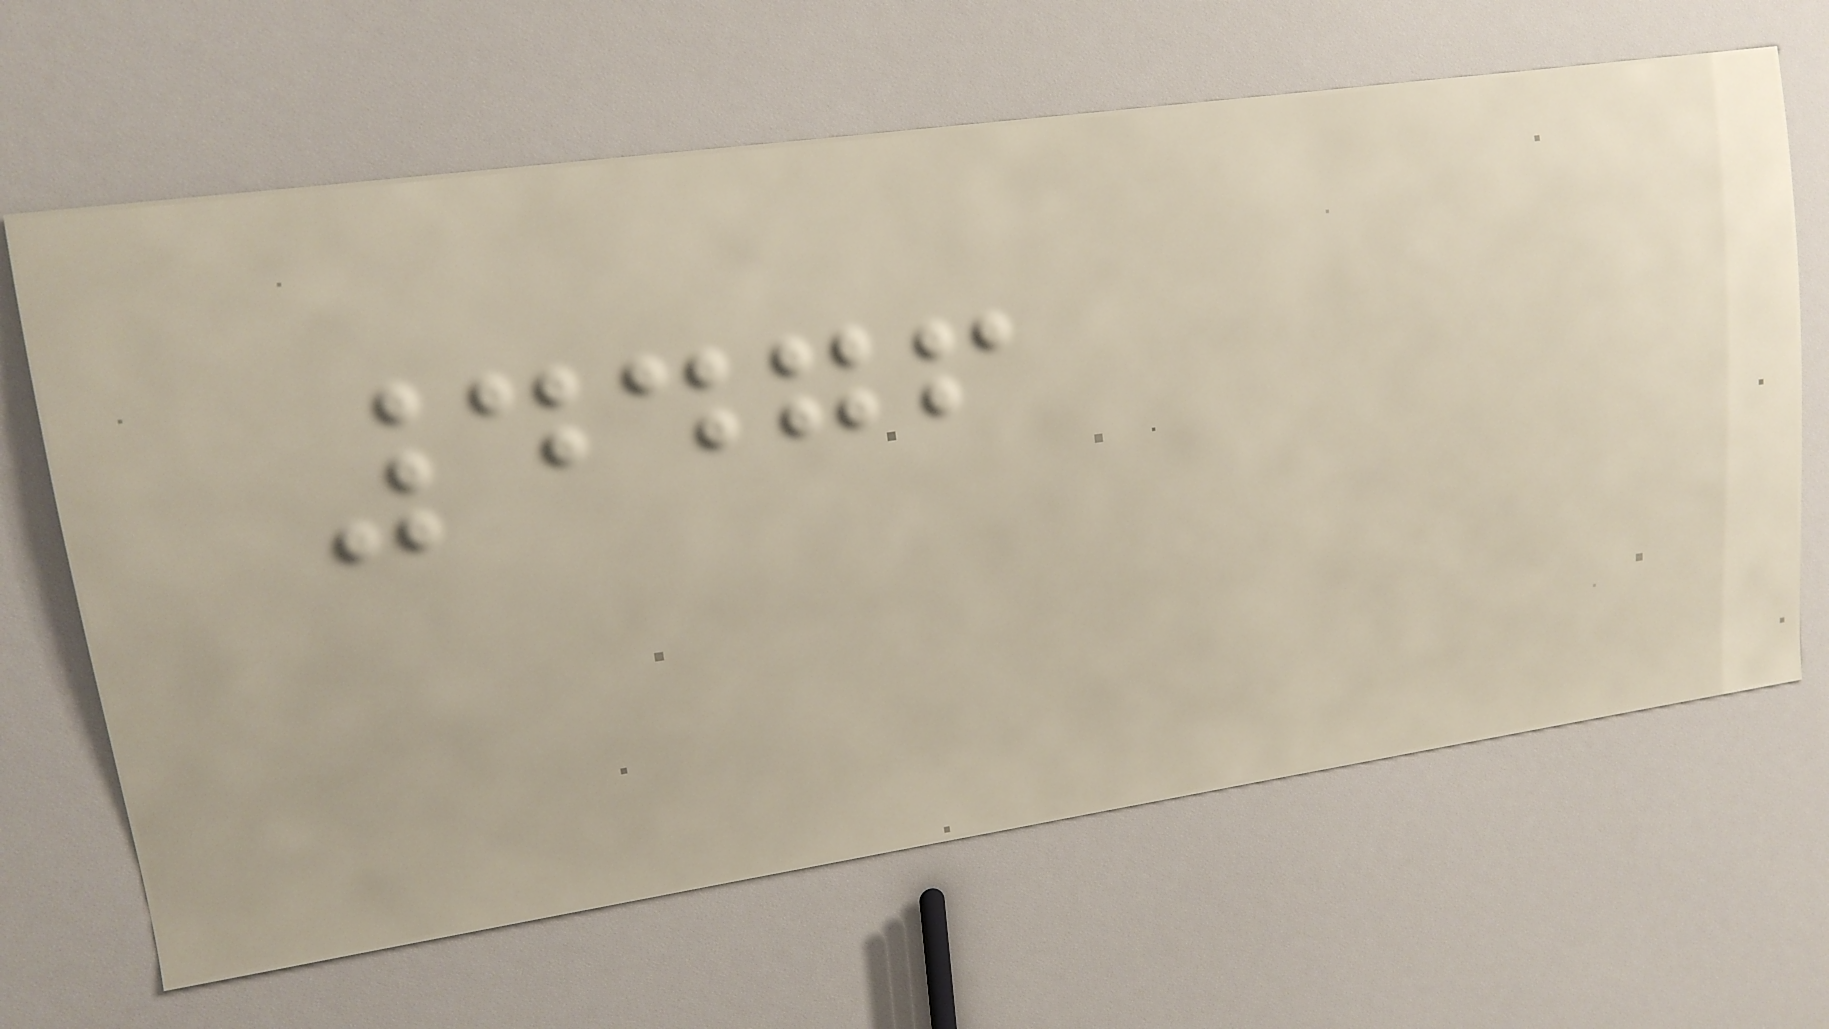4476
